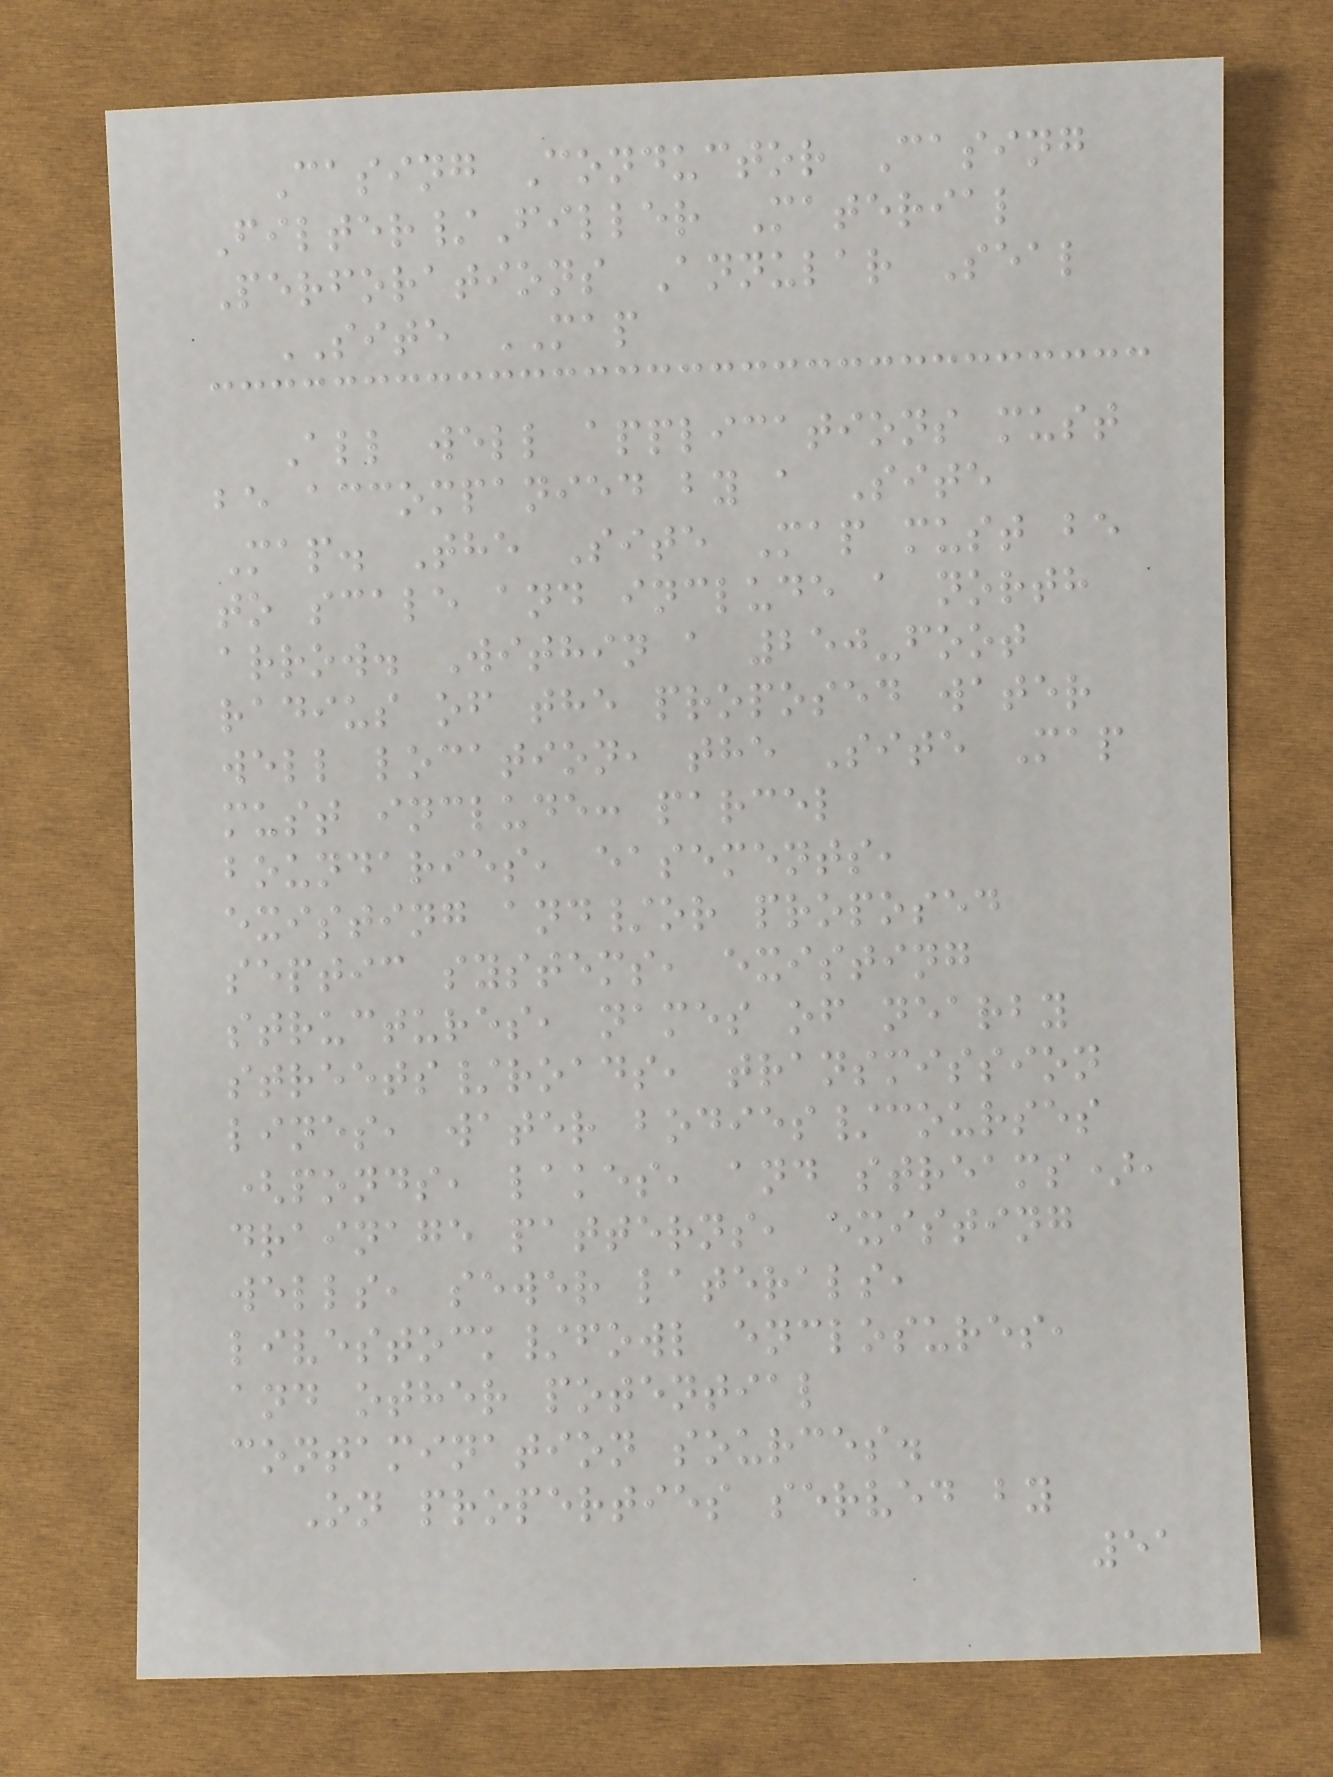Casing Conductor Casing
Filter/Filler Material
Perforations Annular Seal
SITE MAP
All well applications must
be accompanied by a Site
Map. The Site Map must be
to scale and include a north
arrow. Within a 250-foot
radius of the proposed water
well location, the Site Map
must include: parcel
boundaries, easements,
existing and/or proposed
septic systems, existing
structures, names of nearby
streets/roads, transmission
lines, water bodies/courses
(ponds, lakes, and streams),
drainage patterns, existing
wells, sewer laterals,
livestock/fowl enclosures,
and other potential
contamination sources.
On properties served by
51
